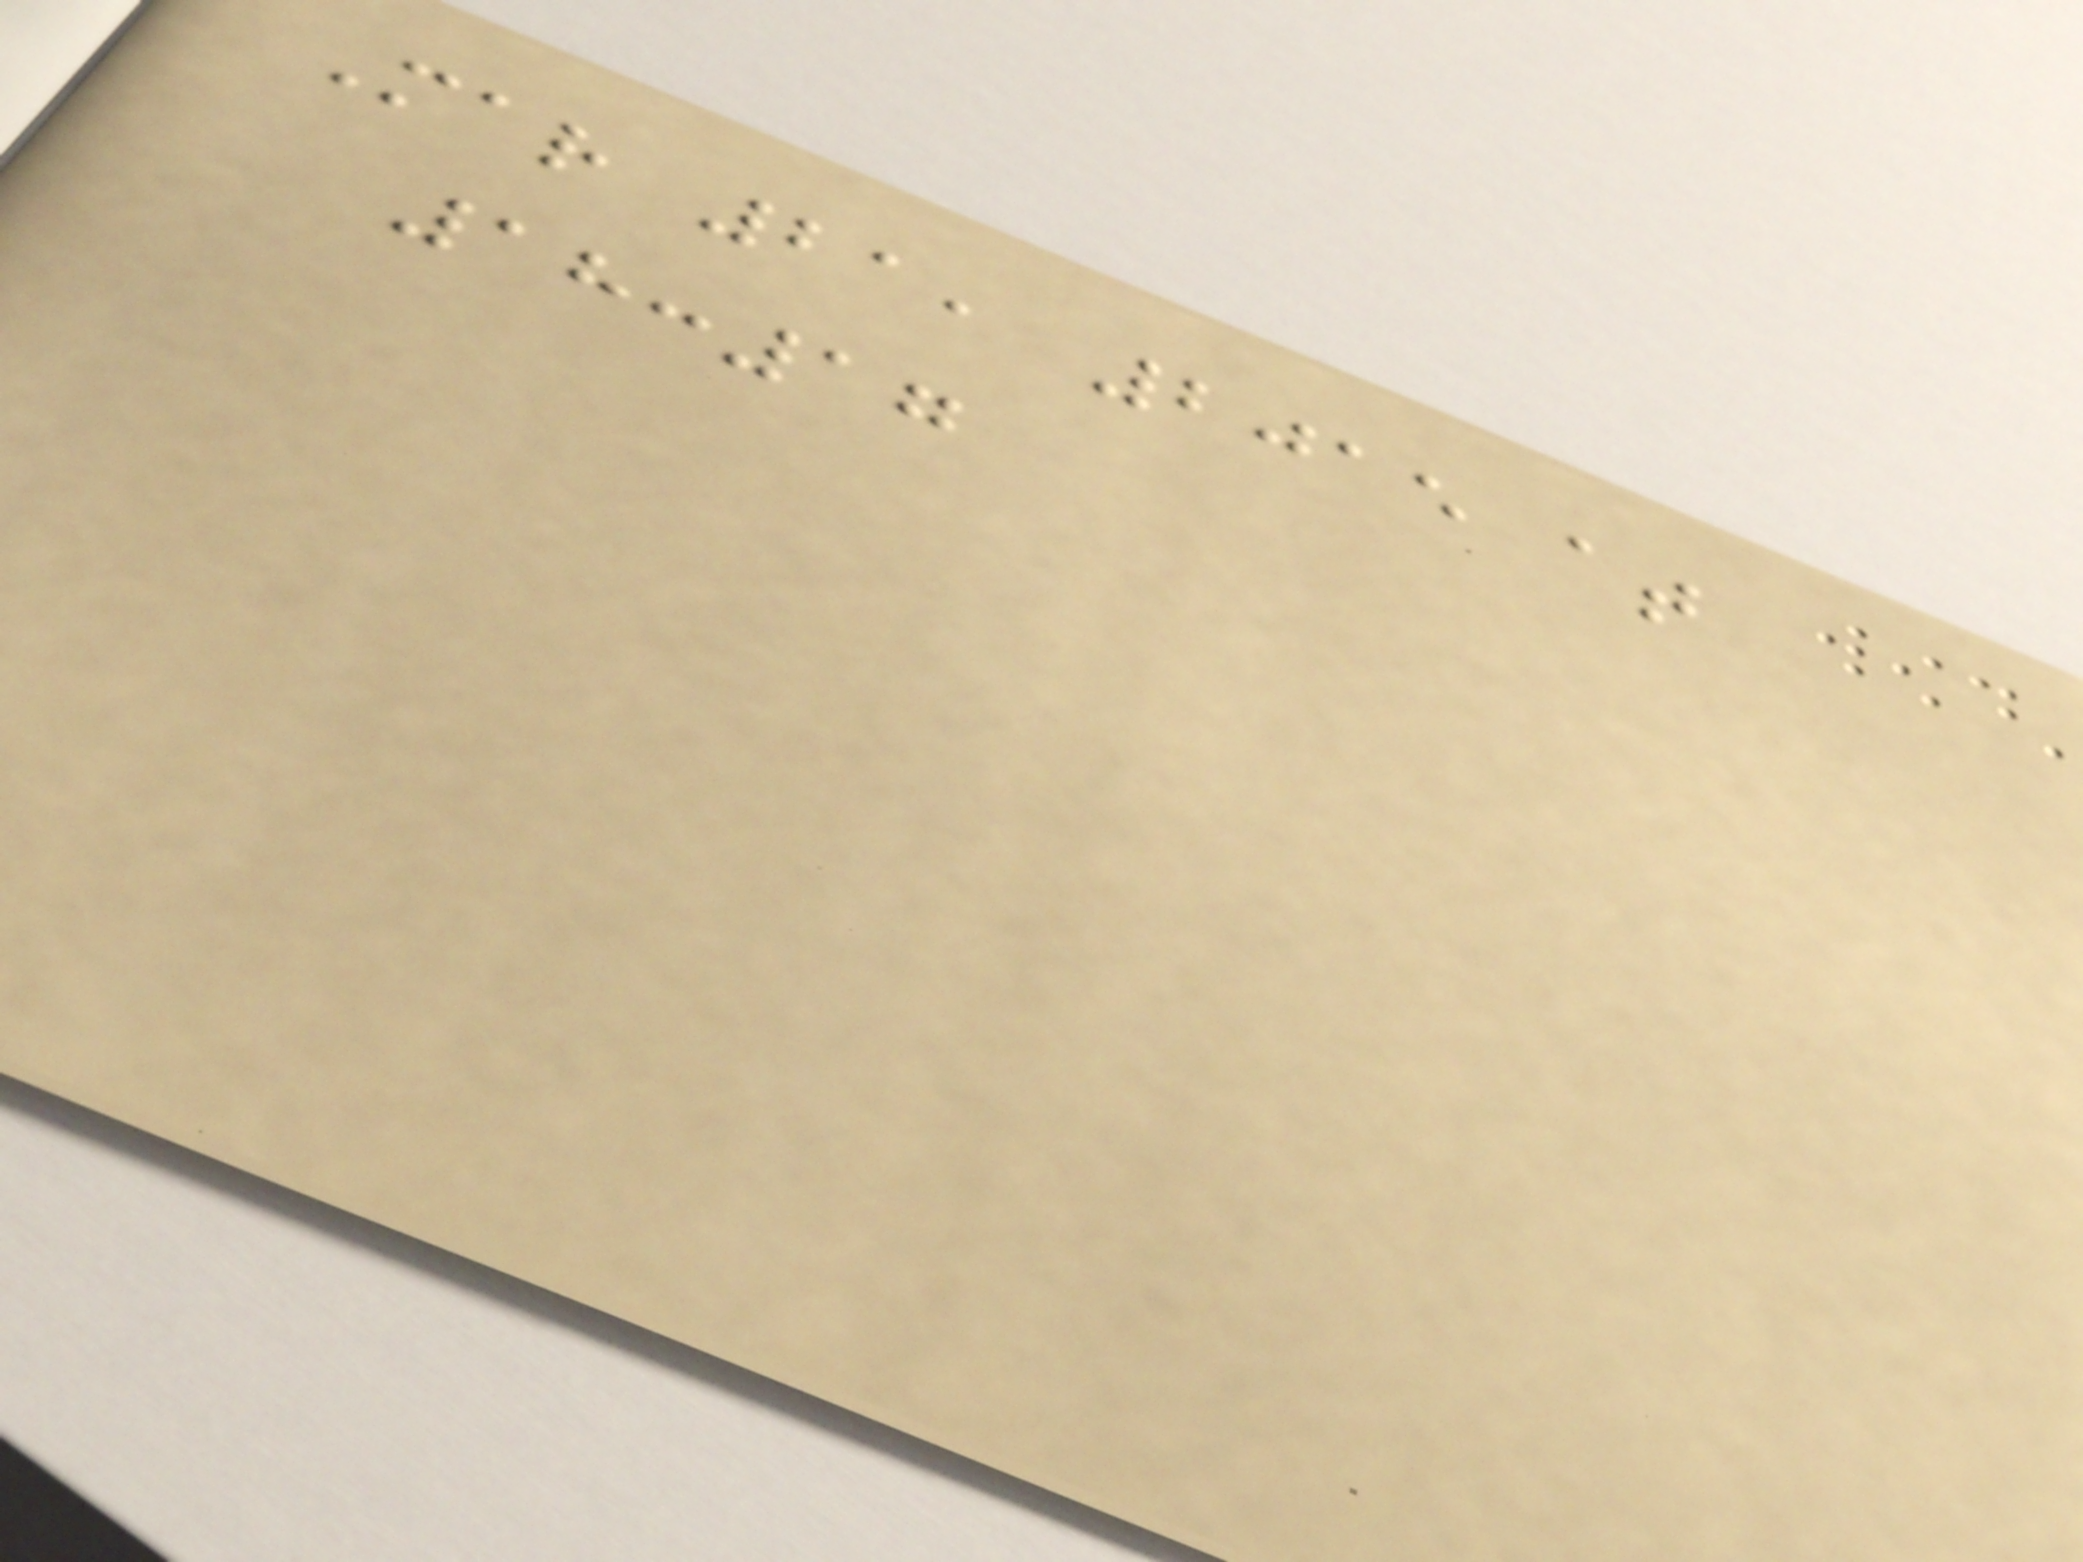Mar 21, 2015 at
18:17
